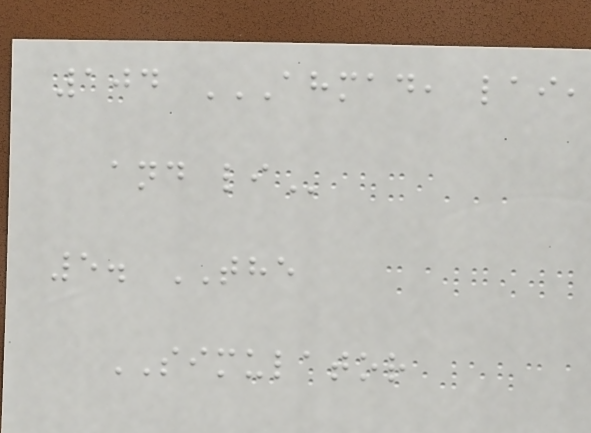104 AHMAD, LAI,
AND LI
5. THE
SIMULATOR
